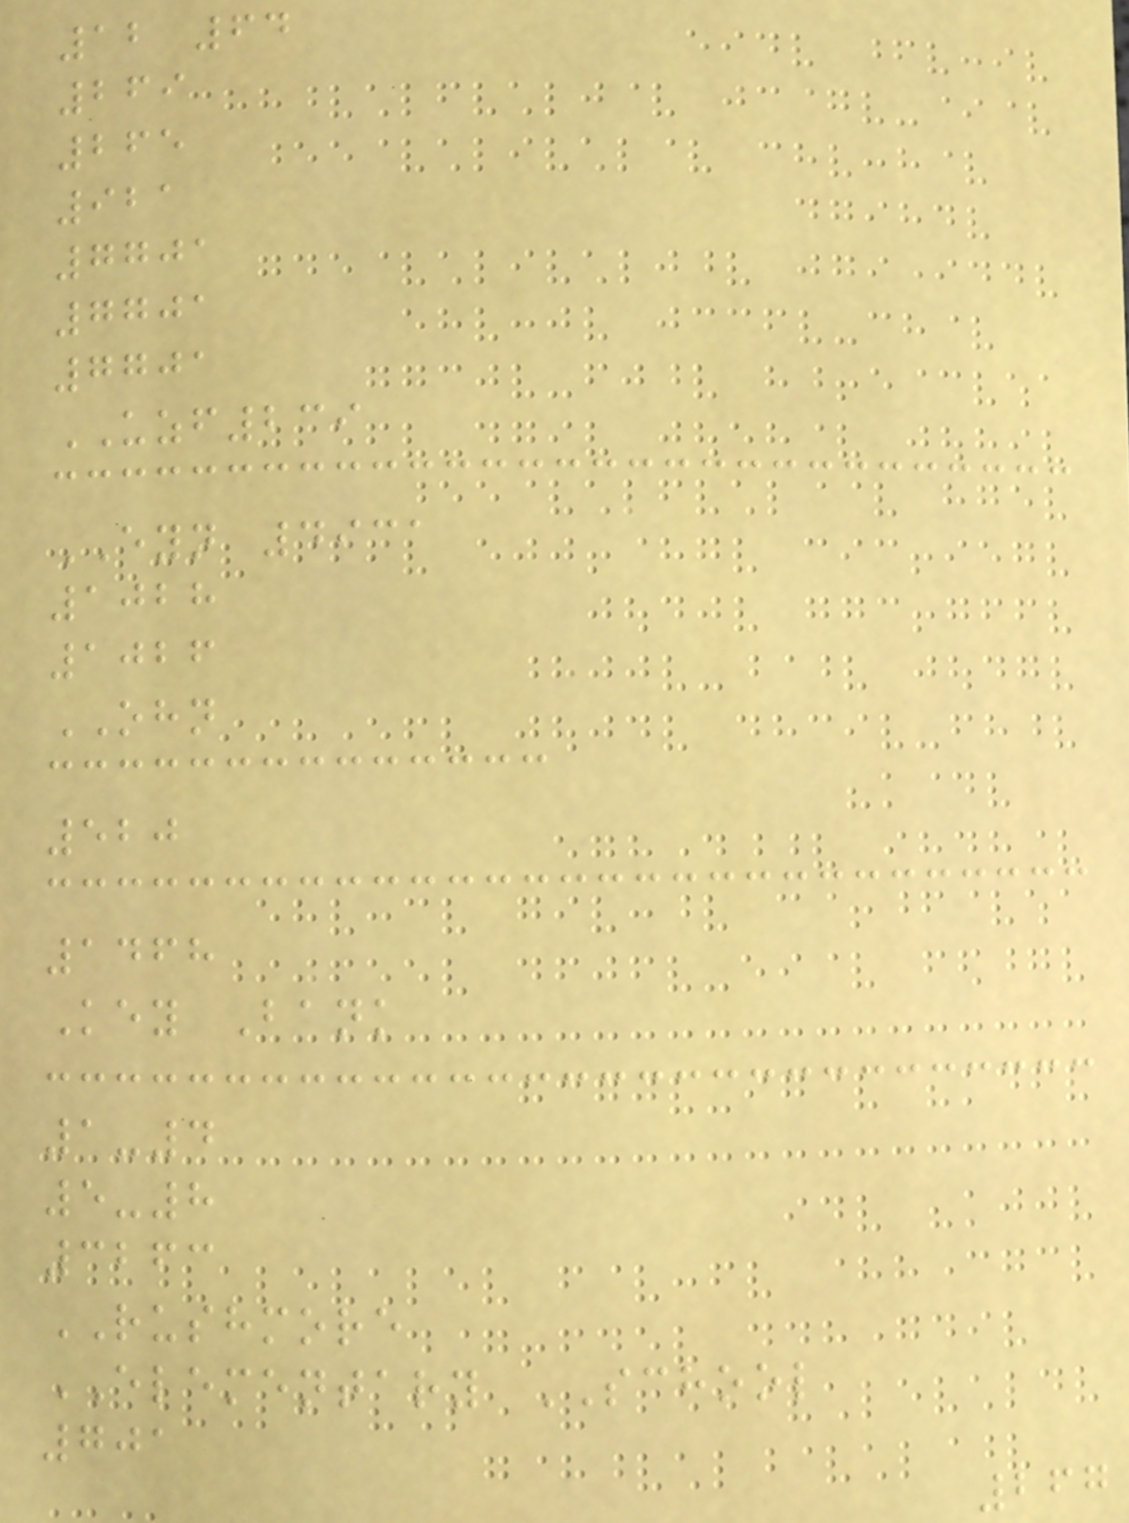12 64
269
265
921
7701
7701
7701
UZF239
EYN 4931
1028
1026
OHN
520
1468
Key Bank
1-4
5-8
3263
RUSHMORE
ELEMENTARY SCHOOL
701
267
